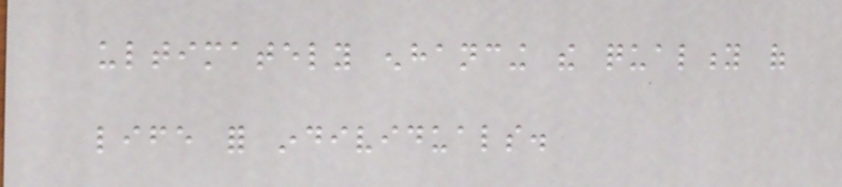ultimately enhancing the quality of
life for individuals.
